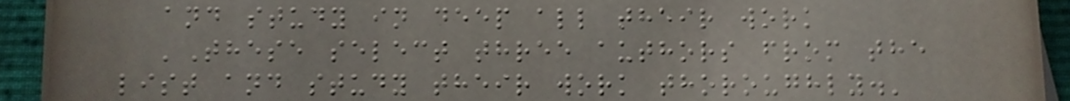and study in deep all their work
'These select three authors from the
list and study their work thoroughly.'
